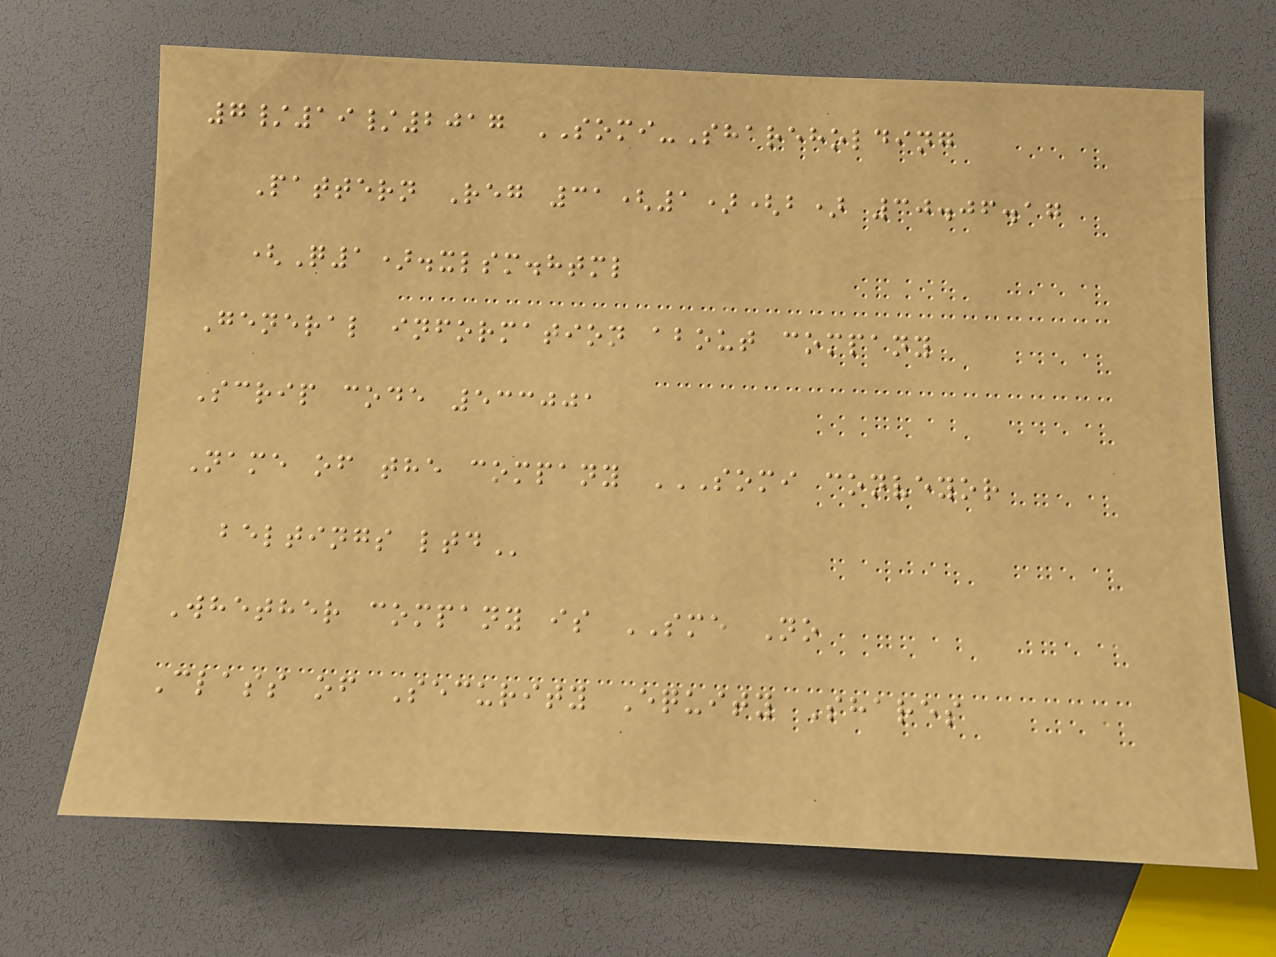7/19/2017 SOMI-Shareholding
Pattern Reg 31(1)(b) 30.06.17
(Q1).xlsm.html
General information about company
Scrip code 533001
Name of the company SOMI CONVEYOR
BELTINGS LTD
Whether company is SME No
Class of Security Equity Shares
